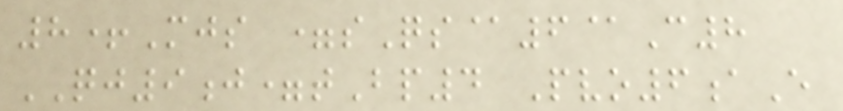8+Mjs =sQs@6@C8
QJ9j=tBp4 Pvo6aE
